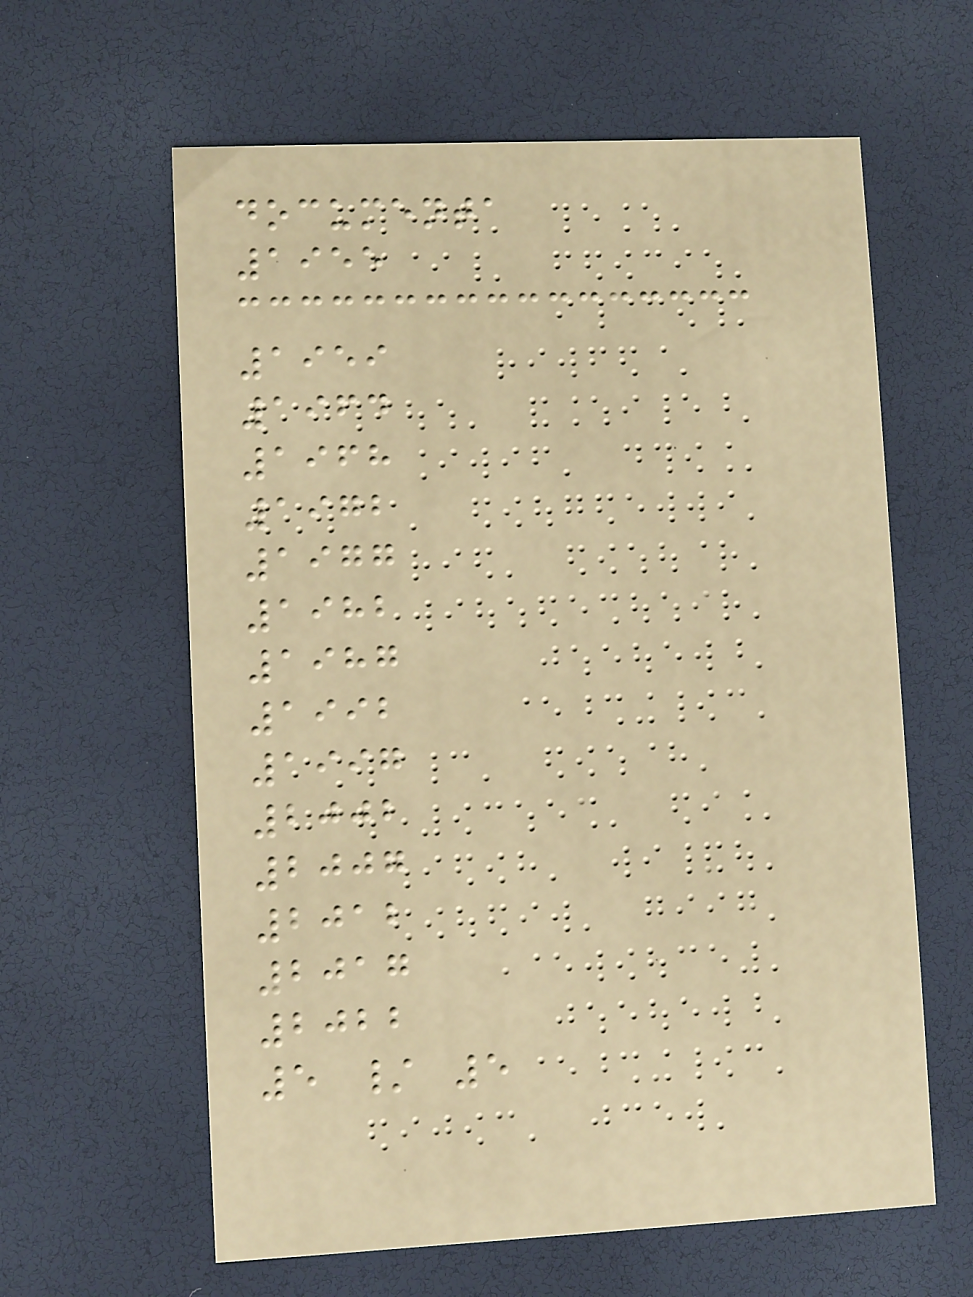documenta
1955
1959
1964
1968
1972
1977
1982
1987
1992
1997
2002
2007
2012
2017
2022
5 / 5
